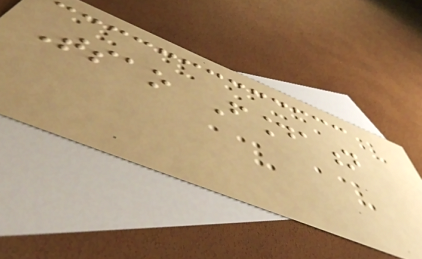Tsao Foundation
